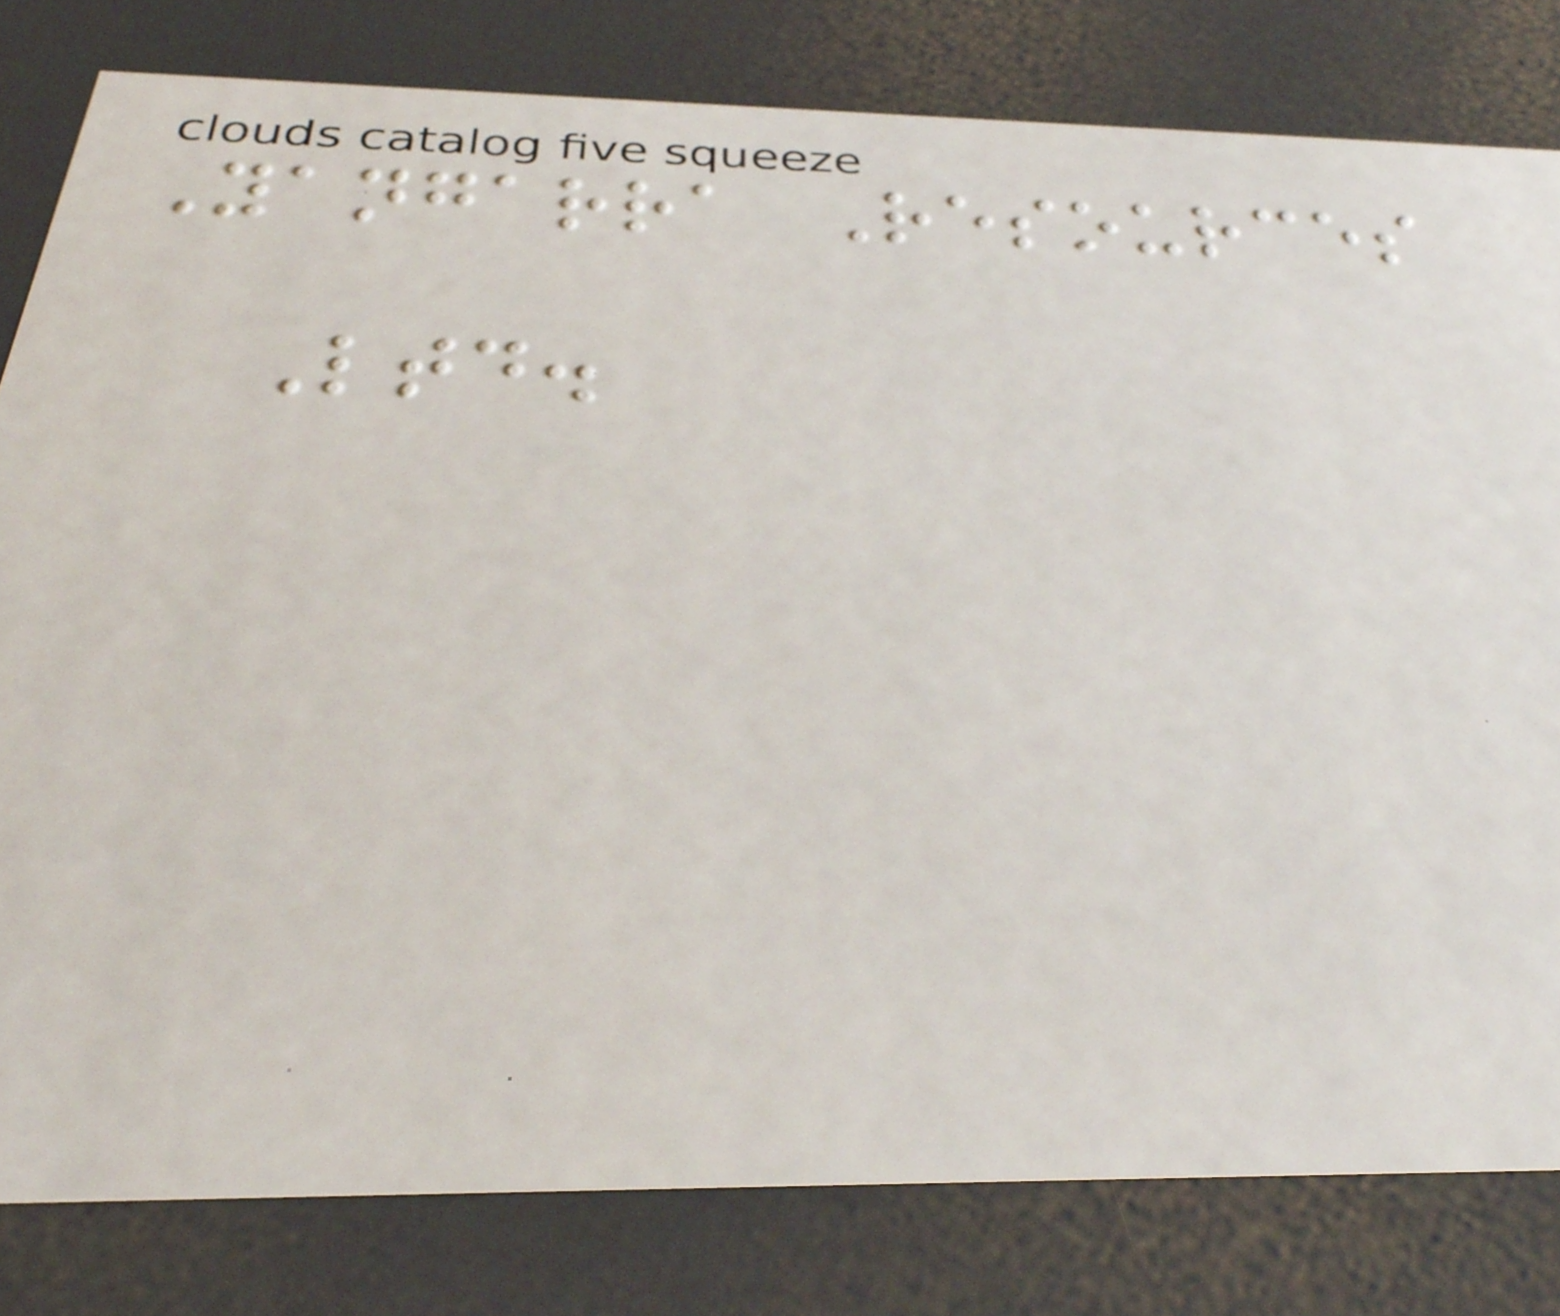Yangarra Resources
Ltd.
